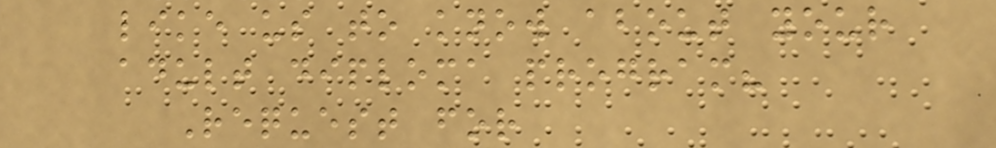like us to know about your
adult diploma program?
Request for
